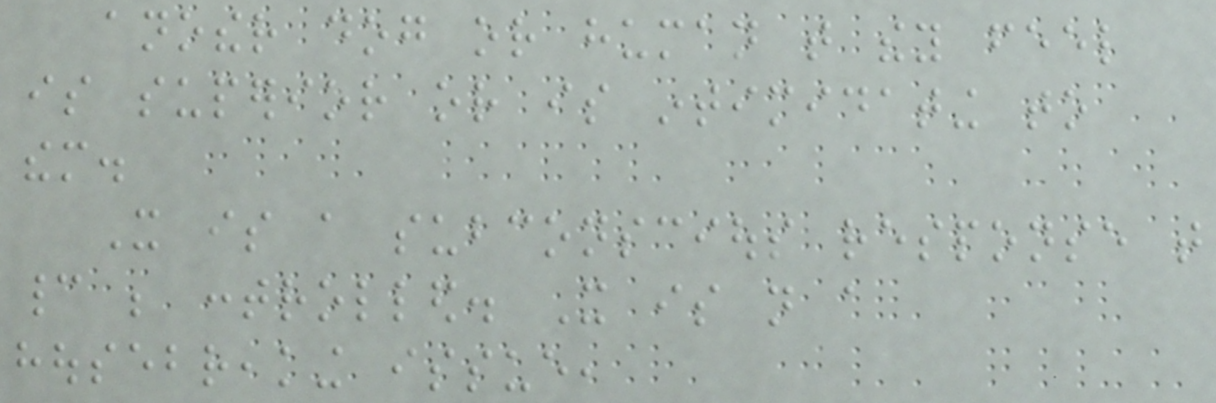another dog or human that they feel
is superior or is intimidating to
them.
It is a subconscious response that
cannot be controlled. It is not a
housebreaking issue,
